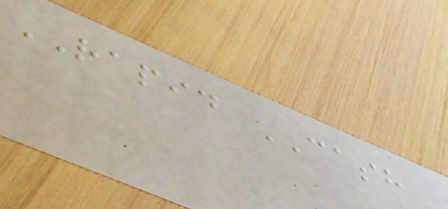RAPID CASH
